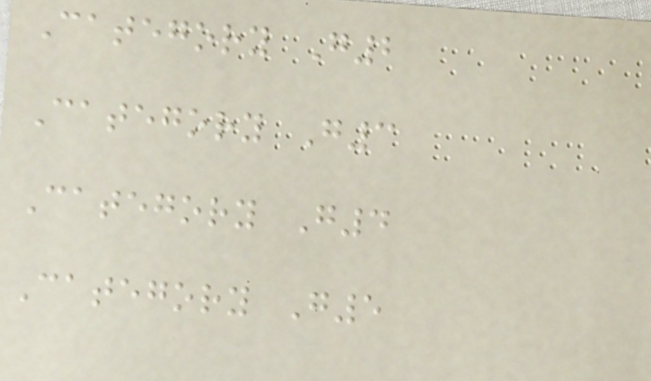Category G2
Category G3
Category G4
Category G5
